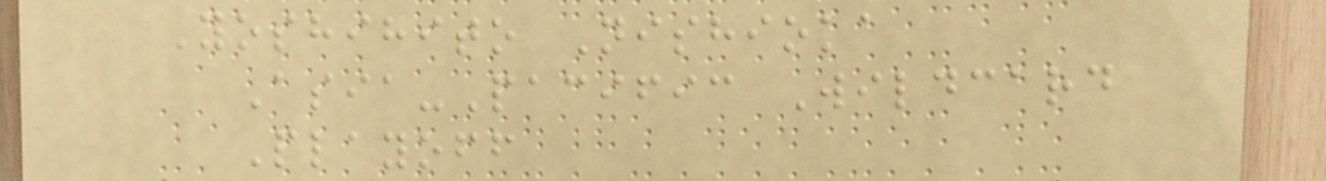Yoshihito Nishioka
Asia-Pacific Wildcard
Playoff
